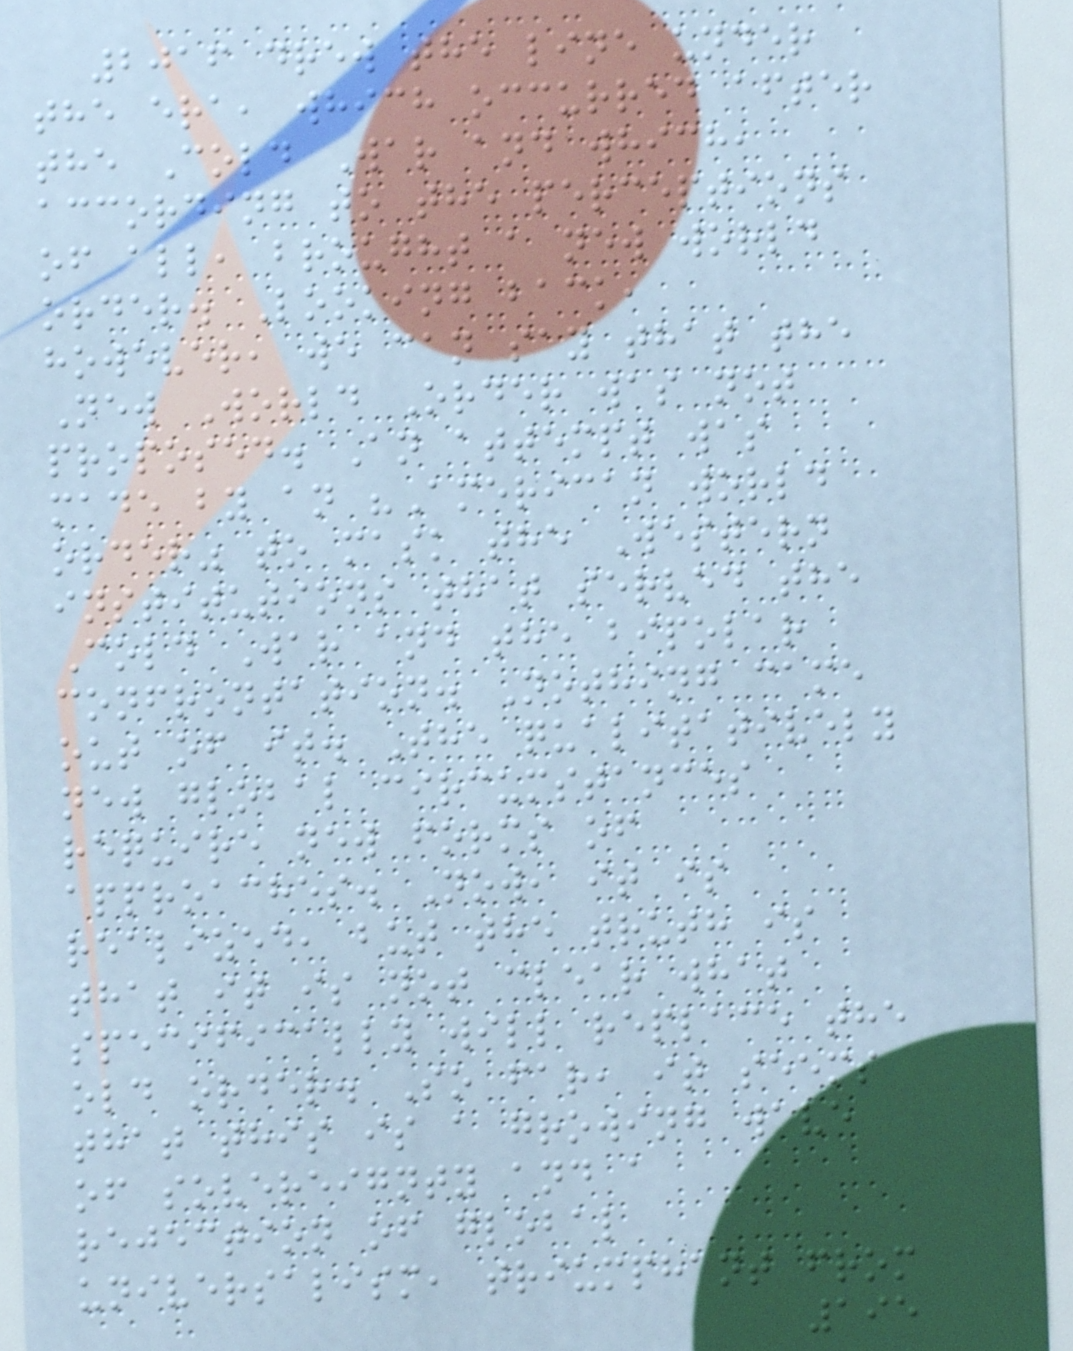2016 drew the line under
the era, which occurred after
the Cold War and which,
according to the perceptions
of all, brought a new world
order. Looking back,
however, we can say that the
New World Order was not
proposed. An attempt was
made by an "American world
order" to mask the Western
institutions that served the
Cold War and the bipolar
confrontation. Nothing came
out of it. The qualitatively
new global circumstances
require new forms of
approaches. Now, it is
realized, but the truth is
that it is not clear what
specifically will replace the
old order. So far, it seems
that this is a growing wave
of sovereignty and a
rejection of global
universalism, triumphant from
195
